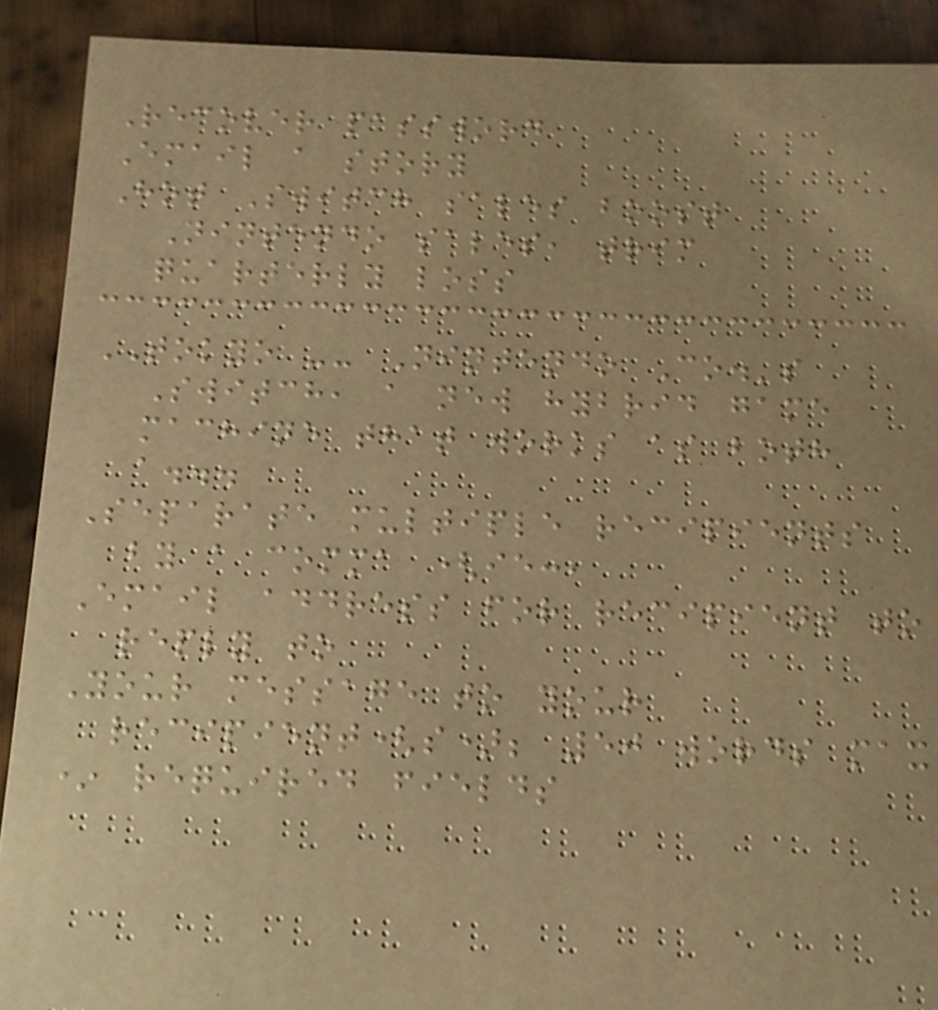Recover password
Email a story
Hot Switch sales boost
Nintendo sales, trim
quarterly loss
TOKYO -- Nintendo Co.'s
Switch, a new hybrid game
machine that works as both
a...
Separate multiple recipients
by a comma (ie:,
Email address for recipient to
reply to
Your message to your
recipient(s); 50 words max
* required fields
